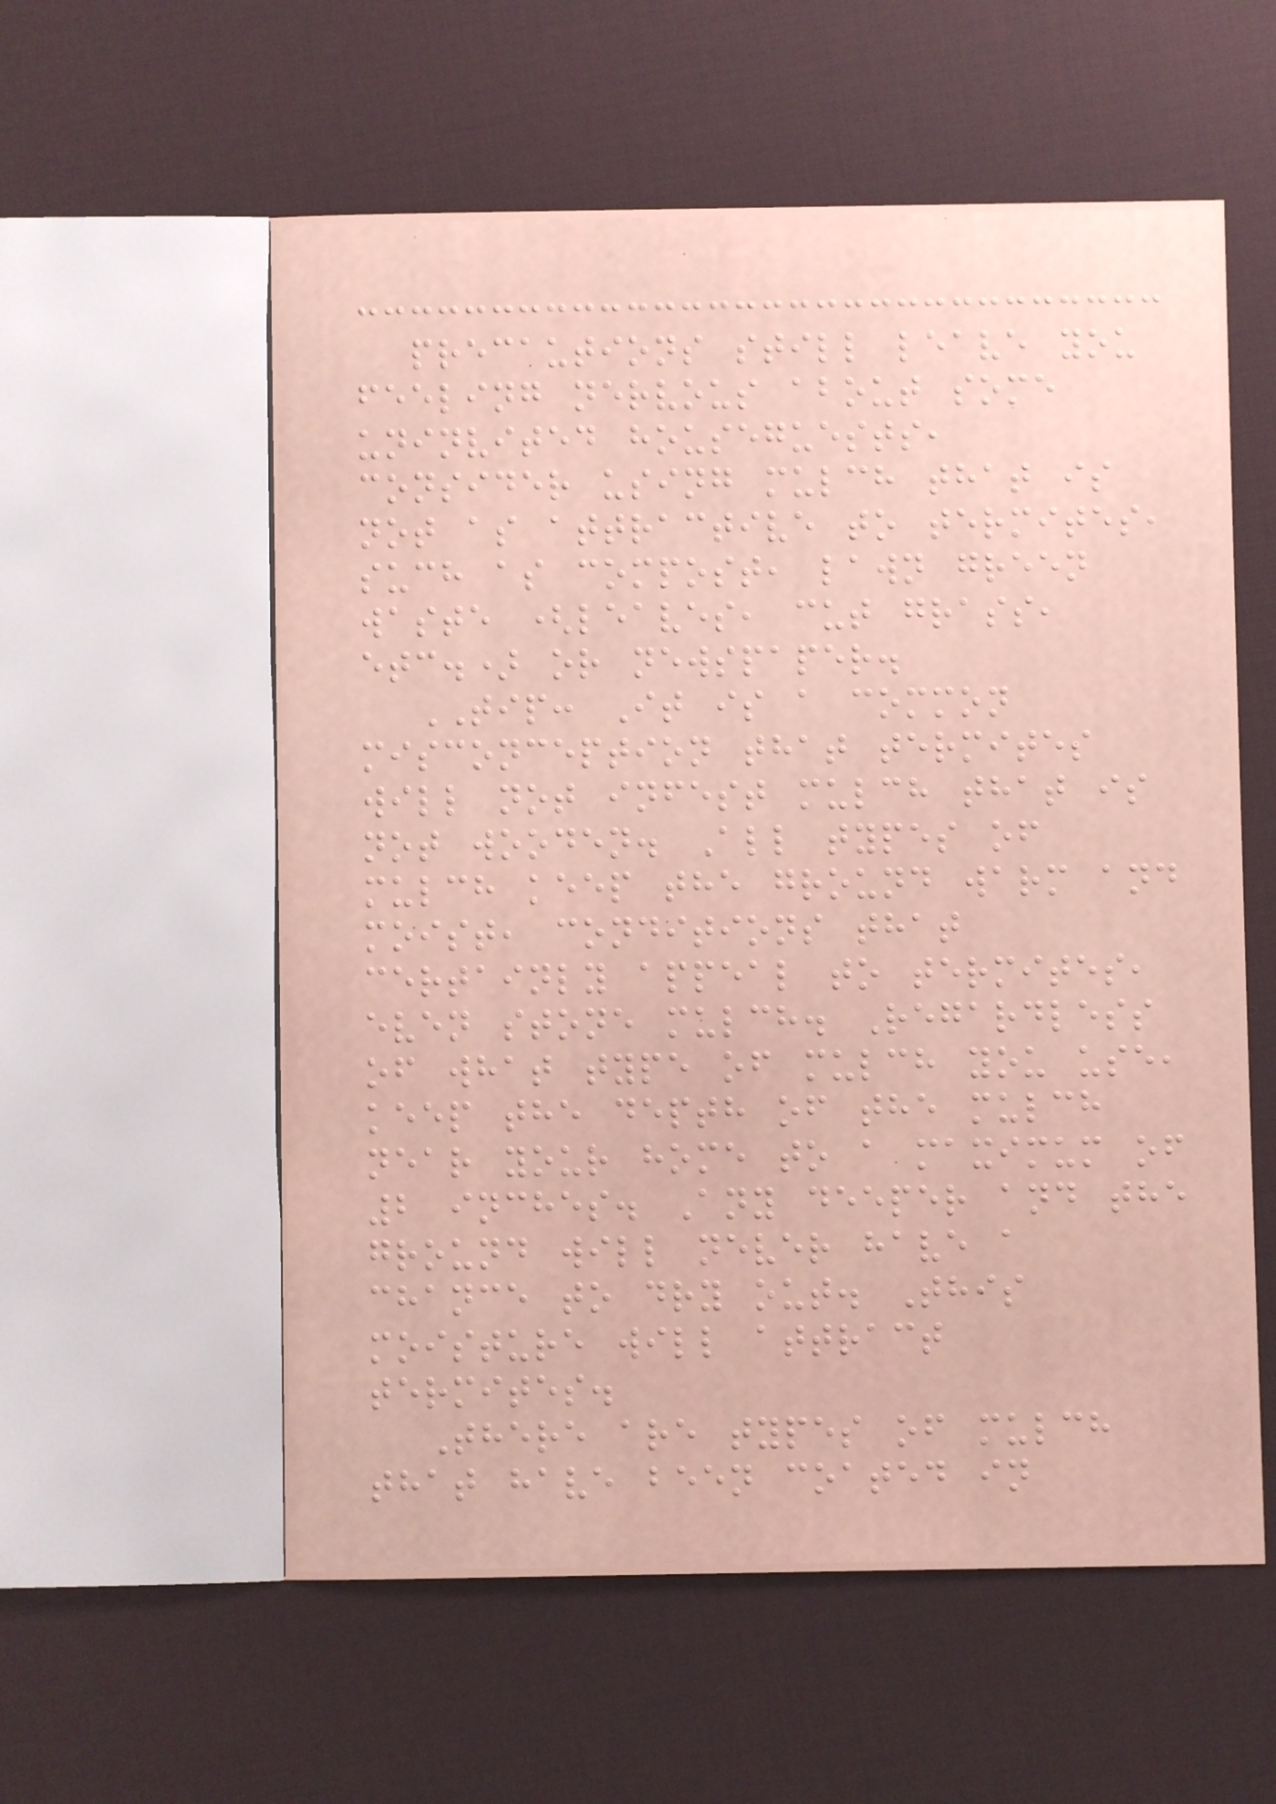precautions still leave you
feeling nervous about some
uninvited houseguests,
consider using mulch that is
not as attractive to termites,
such as compost, lawn green
waste (leaves, cut grass,
etc.) or newspaper.
TIP: It is a common
misconception that termites
will not infest mulch that is
not wooden. All types of
mulch keep the ground warm and
moist, conditions that
certainly appeal to termites,
even stone mulch. Regardless
of what type of mulch you use,
keep the depth of the mulch
near your home to a maximum of
2 inches. Any deeper and the
ground will never have a
chance to dry out. This
moisture will attract
termites.
There are types of mulch
that have been coated in
